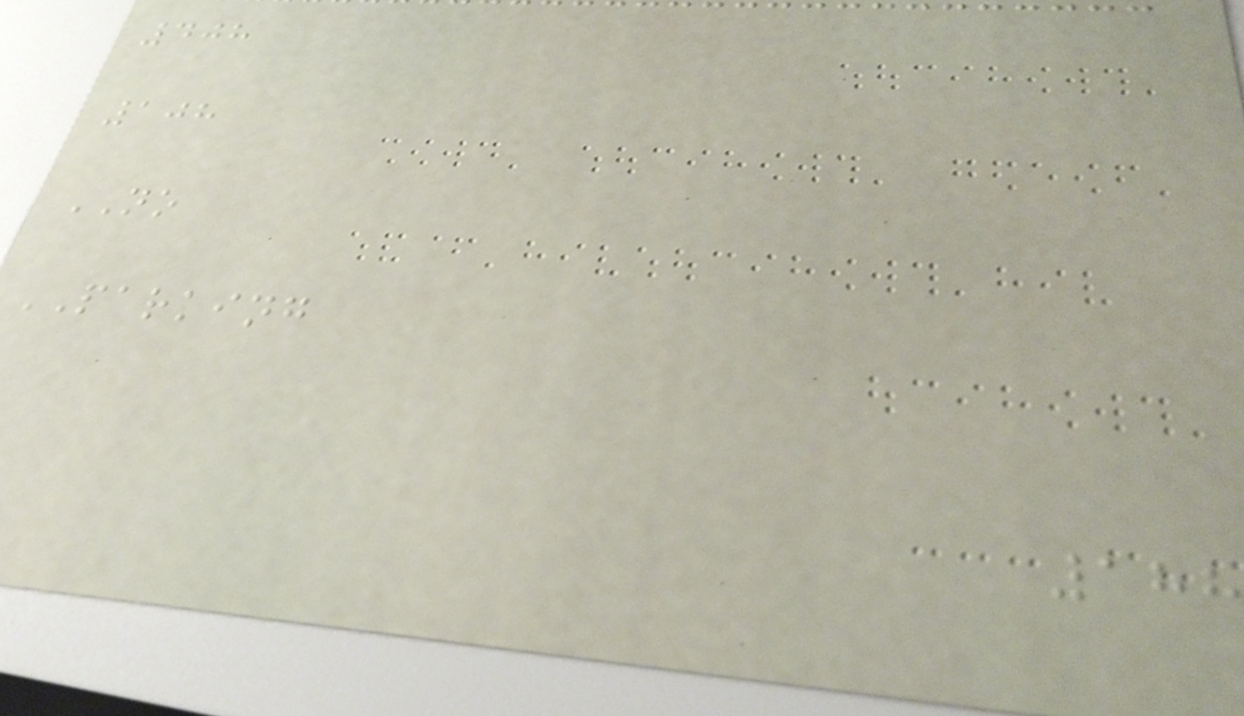408
108
NO
PARKING
188
